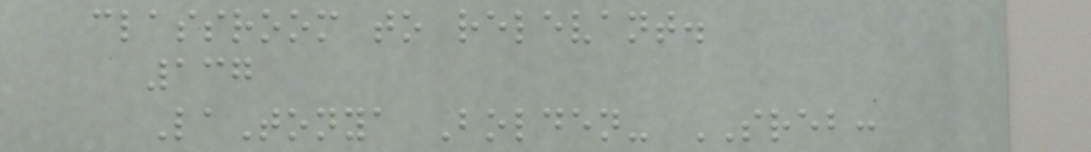classroom to relevant.
137
LaTonya Bolden- SREB:
